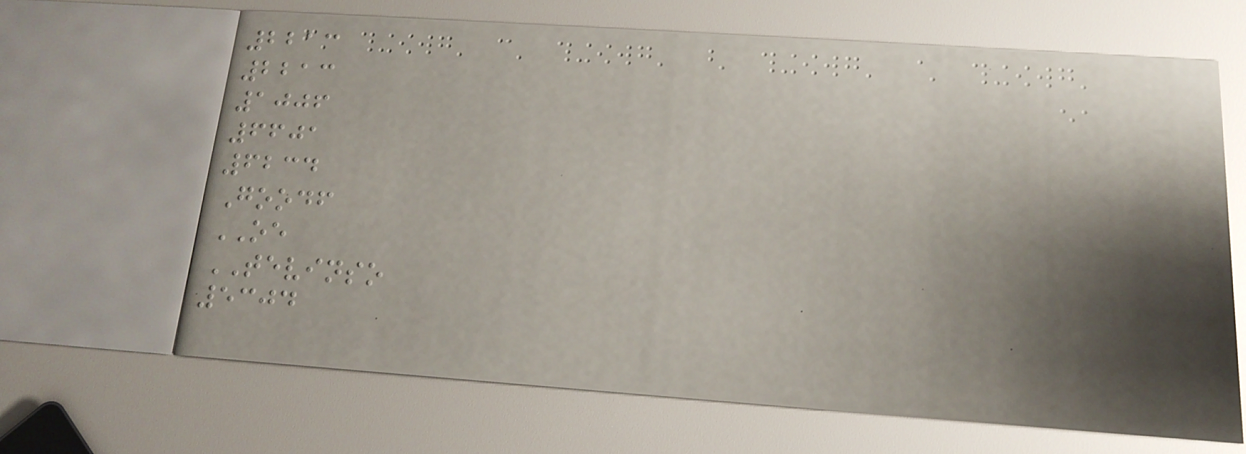2213
2213
1006
6601
6234
Goodf
OE
TEVINSO
5304
